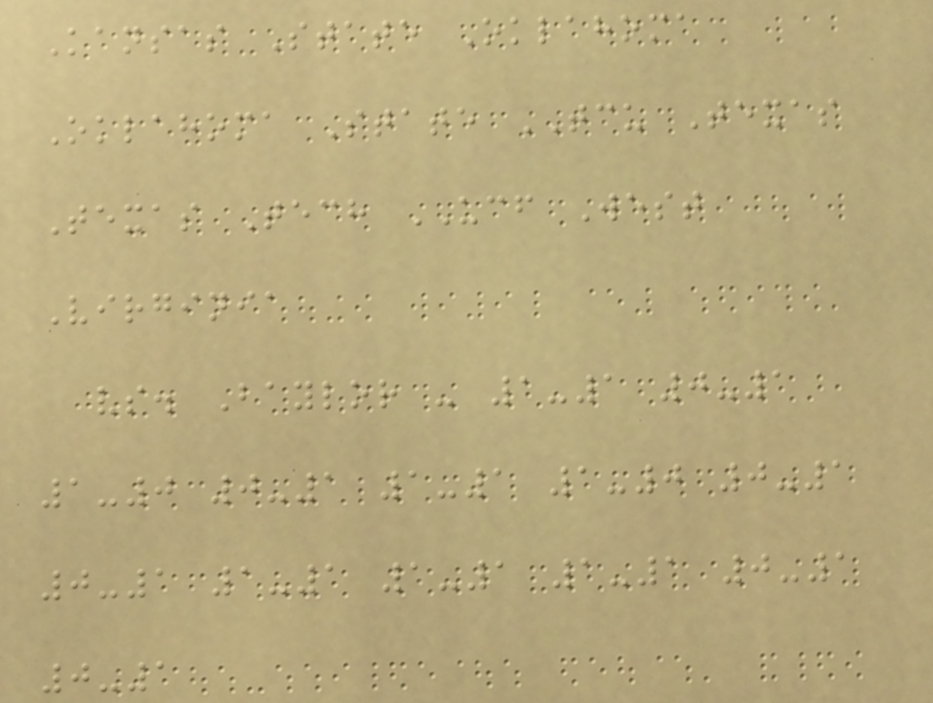Kansas State Oklahoma
Oklahoma State TCU Texas
Texas Tech UCF West
Virginia
vs. Baylor - 1-1 0-1
1-0 0-1 1-1 1-0 0-1
0-1 1-1 1-1 1-1 0-1
0-1
